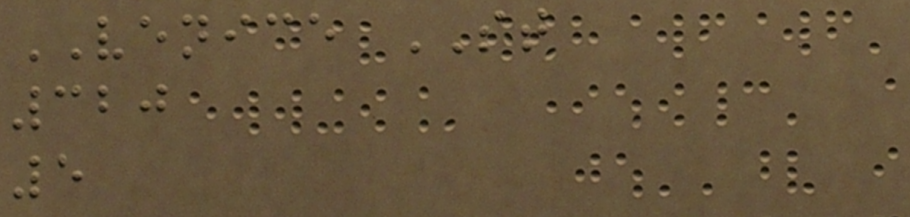VENICE ST
320
5
